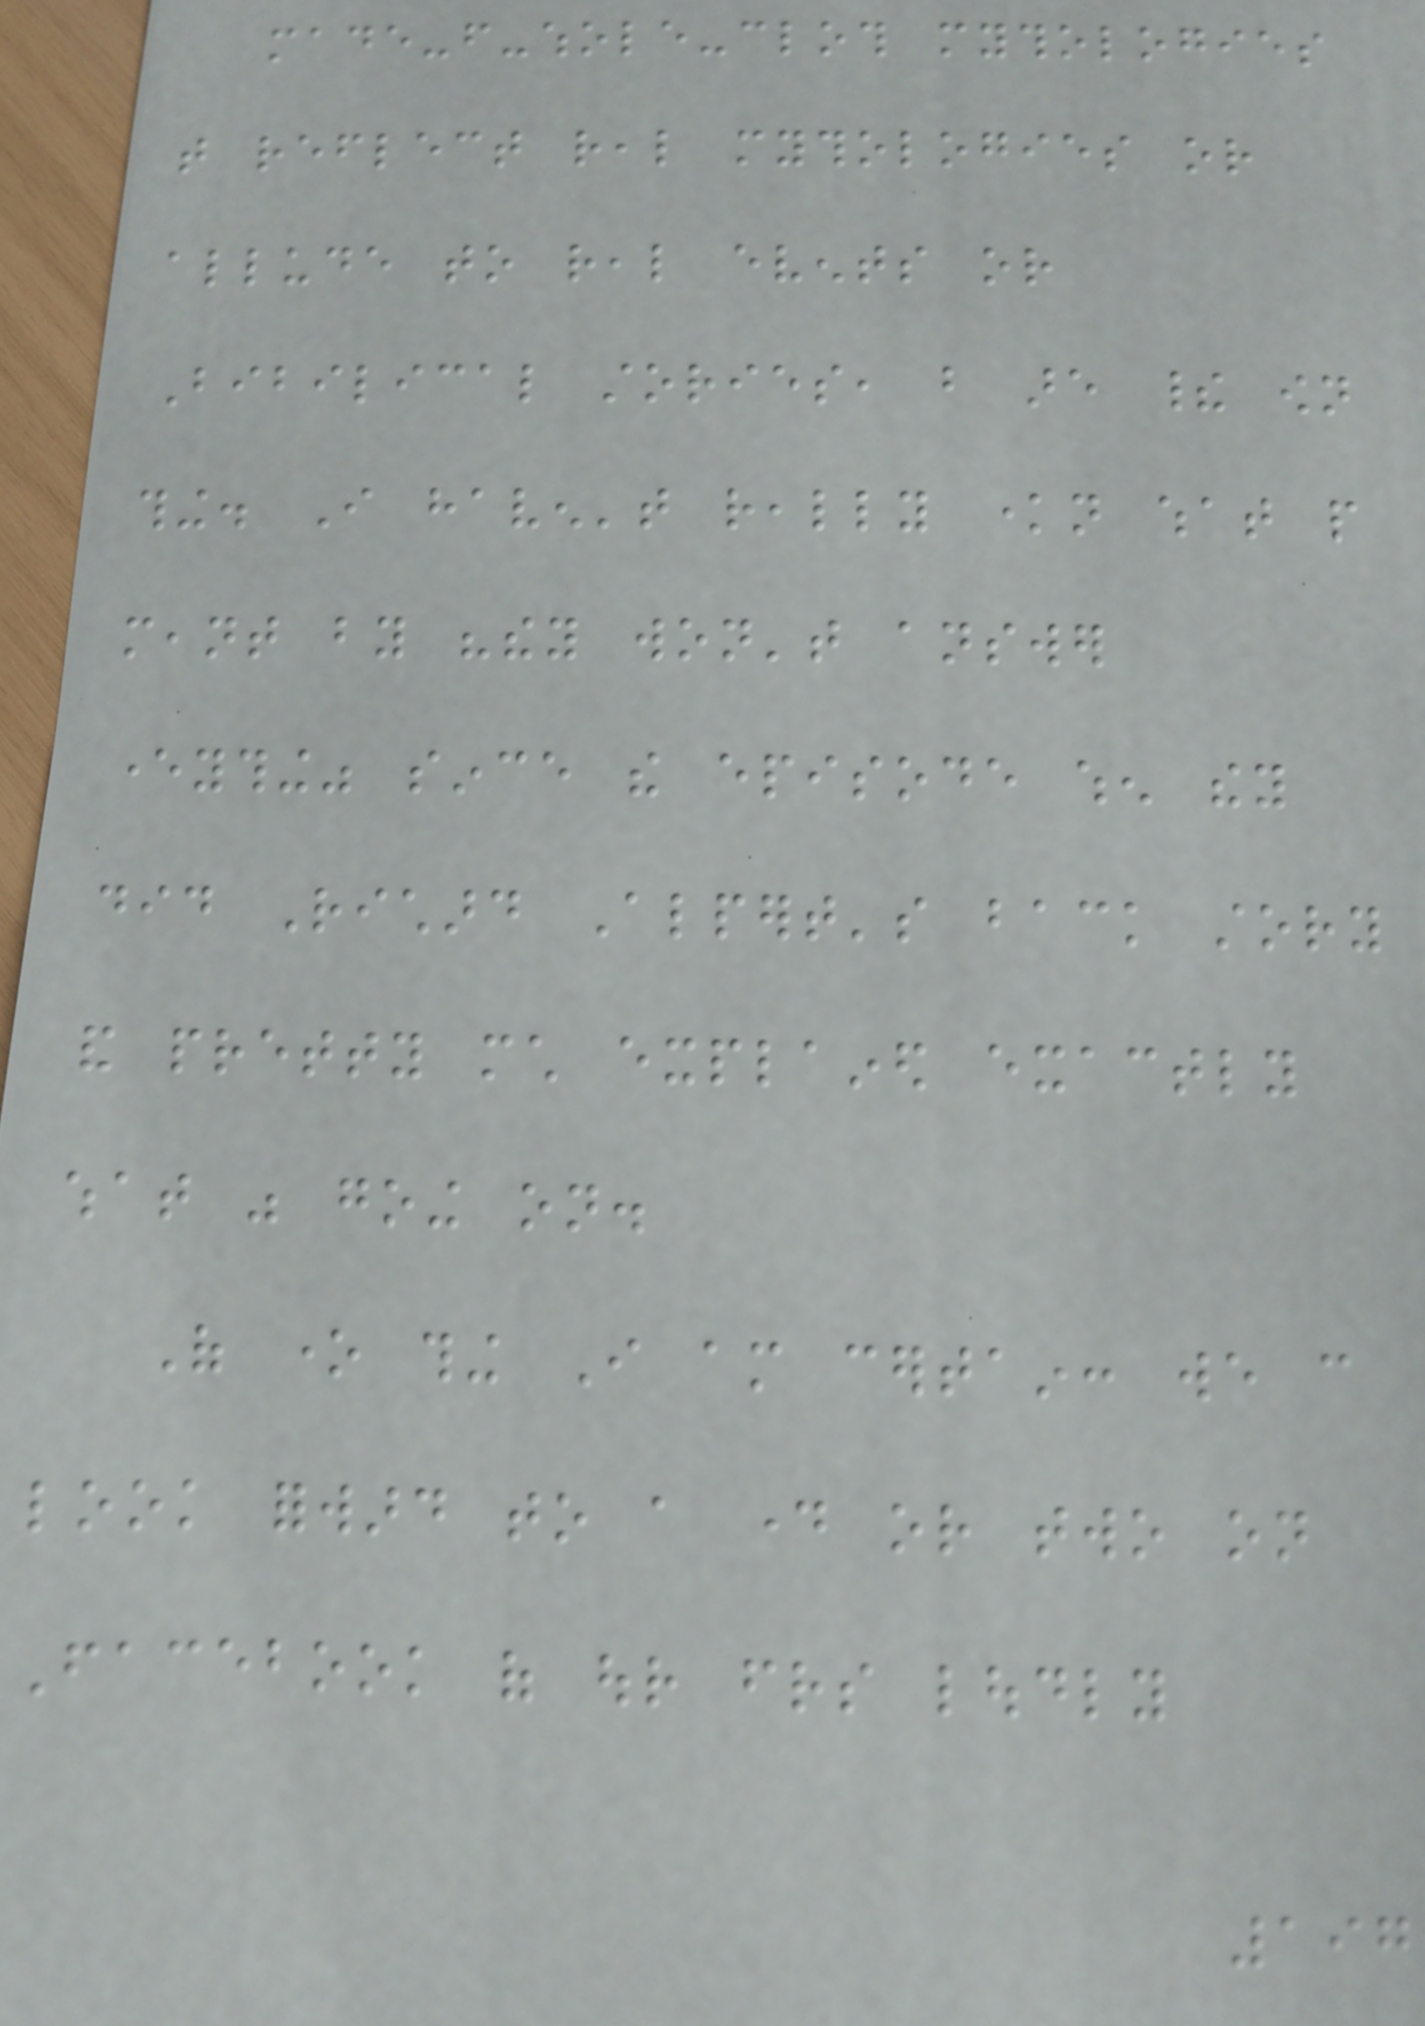made-from-whole-cloth mythologies
that reflect real mythologies or
allude to real events or
Bibilical stories, but are their own
thing. I haven't really known what people
meant by "they won't answer
everything" since the episode when they
did Richard Alpert's back story
and pretty much explained exactly
what was going on.
Of one thing I am certain: we can
look forward to a day or two on
Facebook of our friends loudly
197
